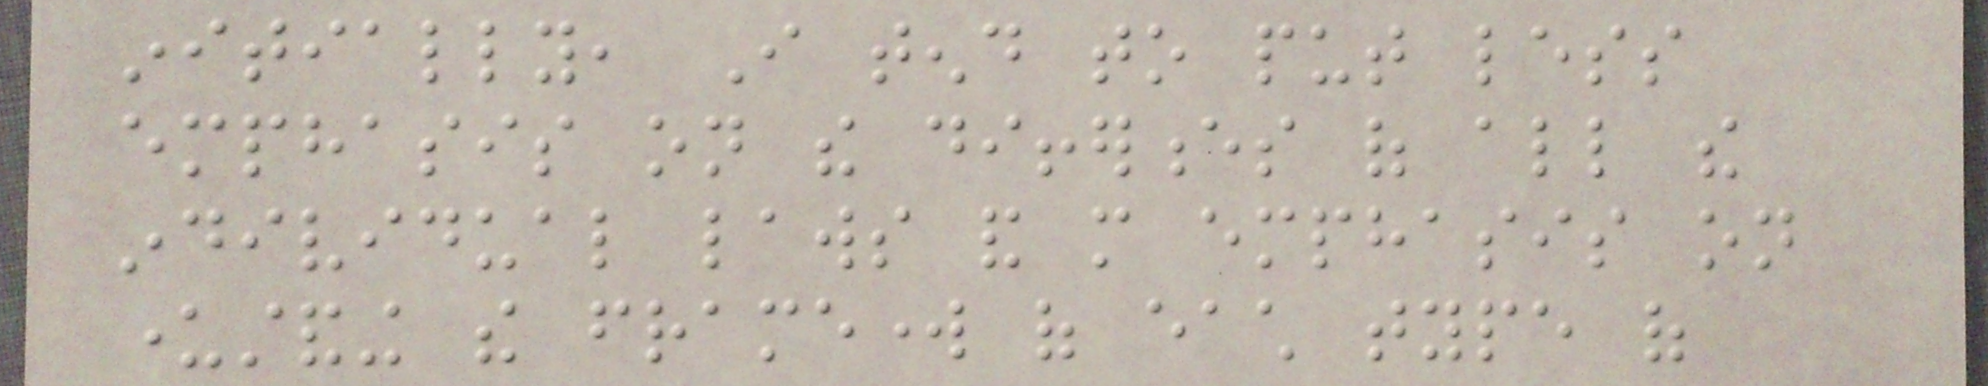initially, I tend to put less
emphasis on the differences of all the
individual laws and more emphasis on
understanding the framework of each type of
